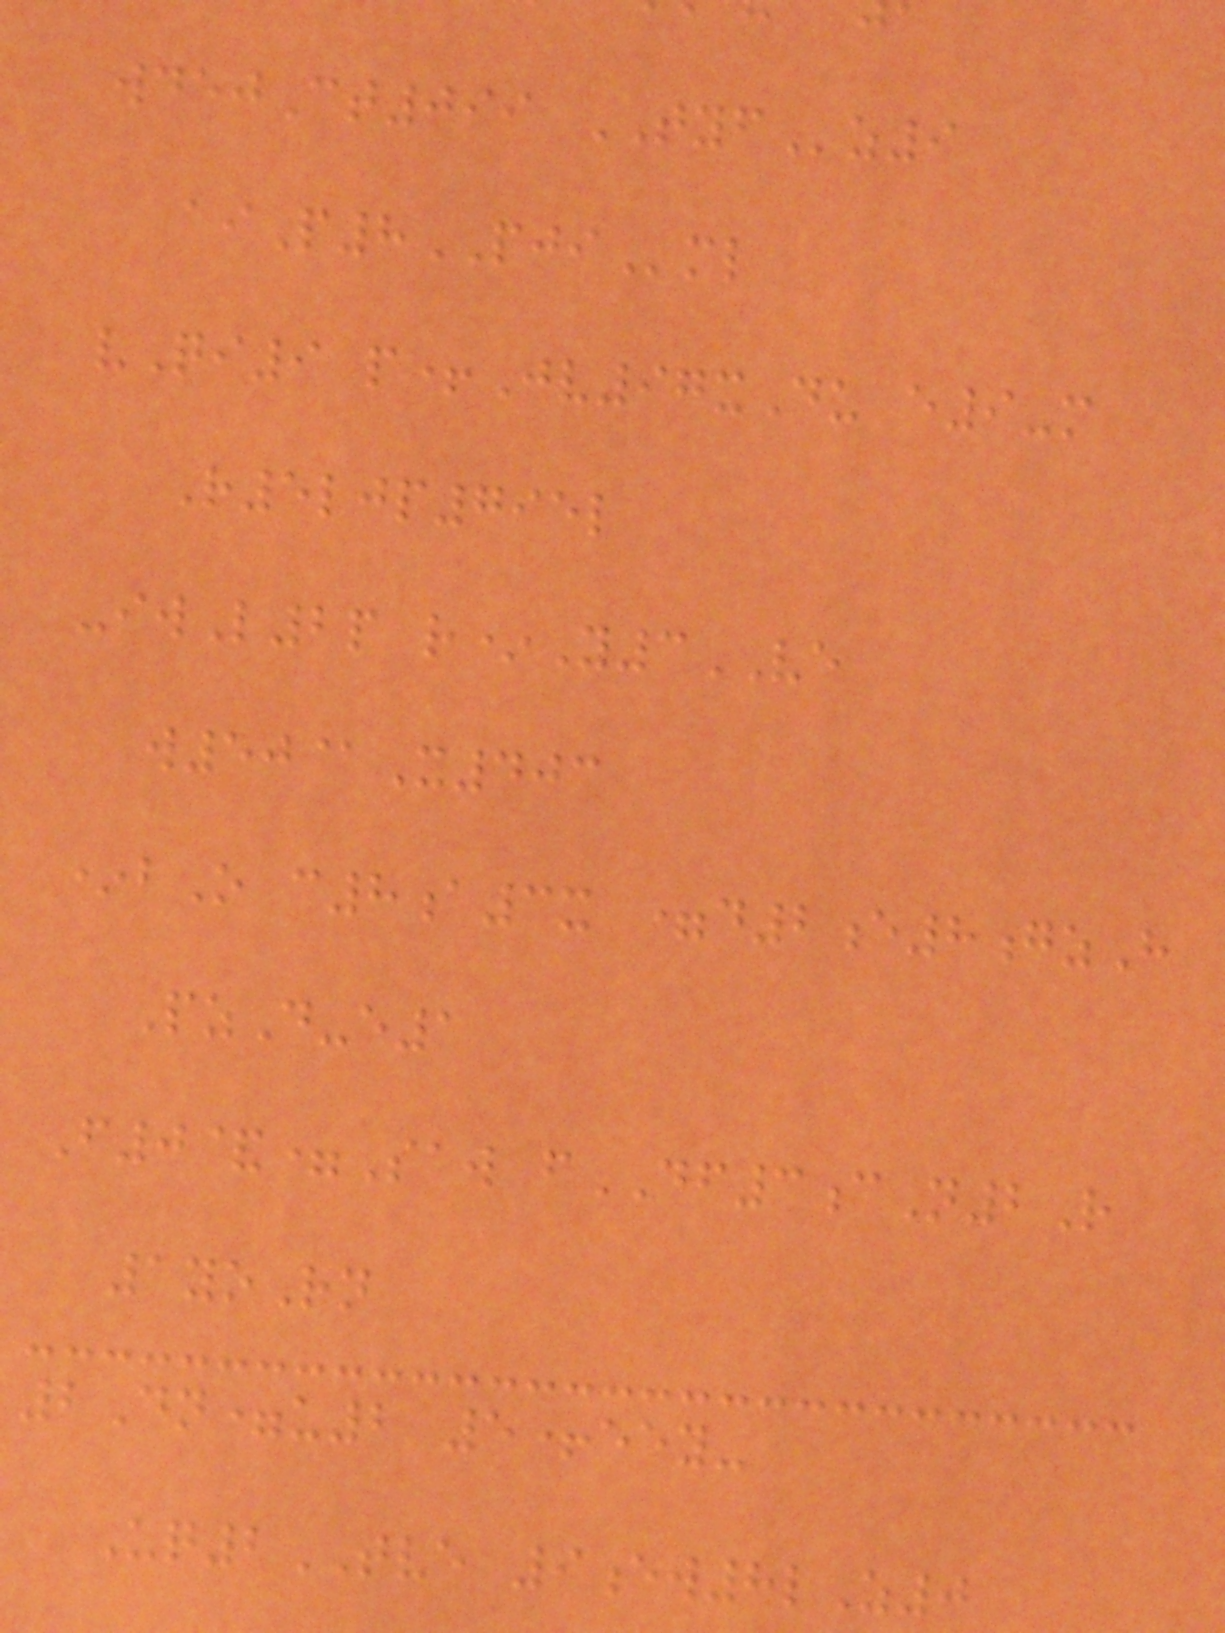wdejCt099 TYFz9
aiP8PJIml
vQi9 p+Jv97xDu e9-m
R5ljp795l
-iwL2p r*Y3VE
w50@X403
*bO c8a3x =d2e8gzH
PzD-e1
F0&=Saw fDF3cN2R
1yoRn
2Dn=u2 5+eey-
Uq2TVE 9ew8lZ0
